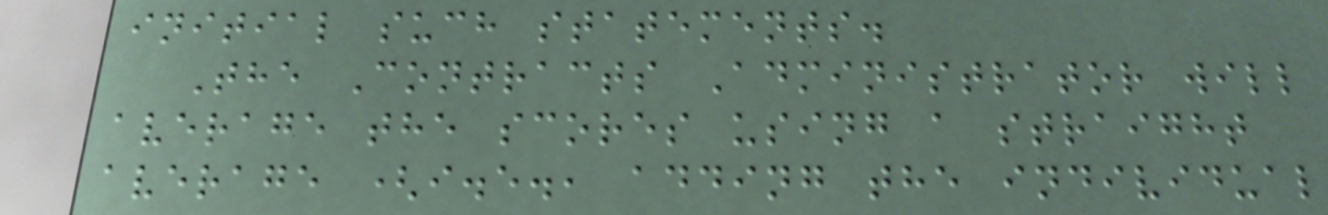initial such statements.
The Contracts Administrator will
average the scores using a straight
average (i.e., adding the individual
